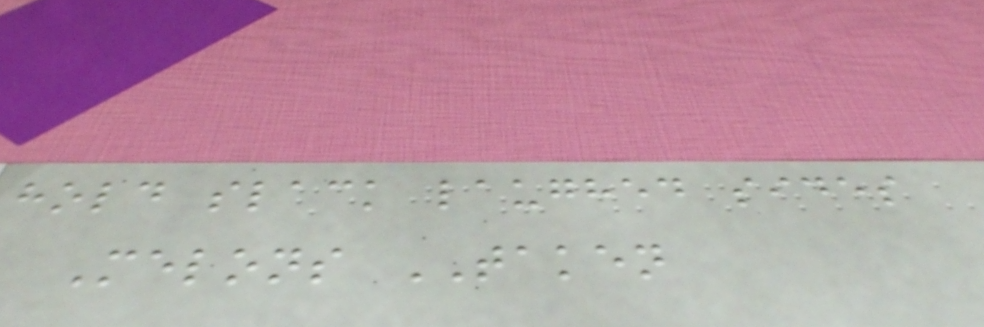hold slack laughed sides
Melons TAKEN
